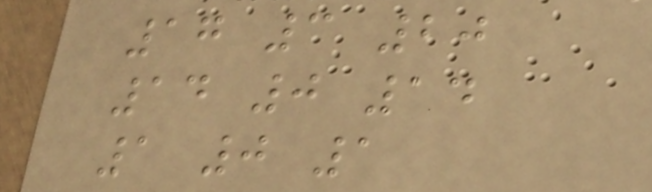17 3 20
14 0 14
1 0 1
